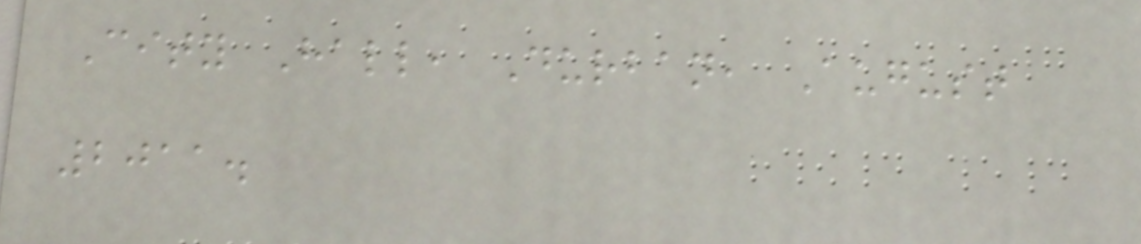City Hall, Durban, August
2011.
